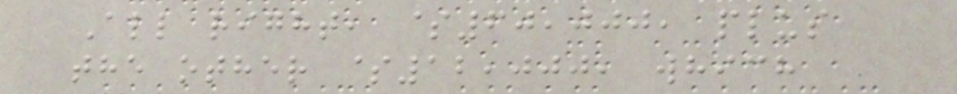All right, $60,000, plus
the other $12,000, which
